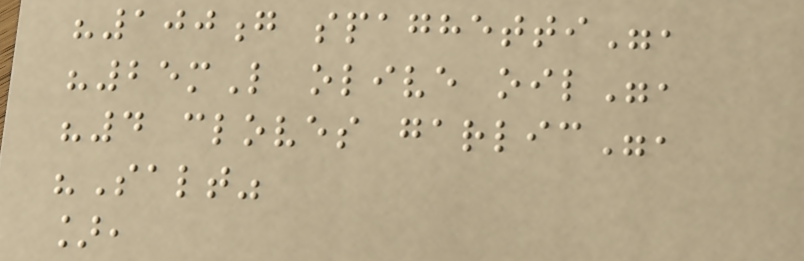"100g spaghetti",
"25mL olive oil",
"4 cloves garlic",
"Salt"
],
